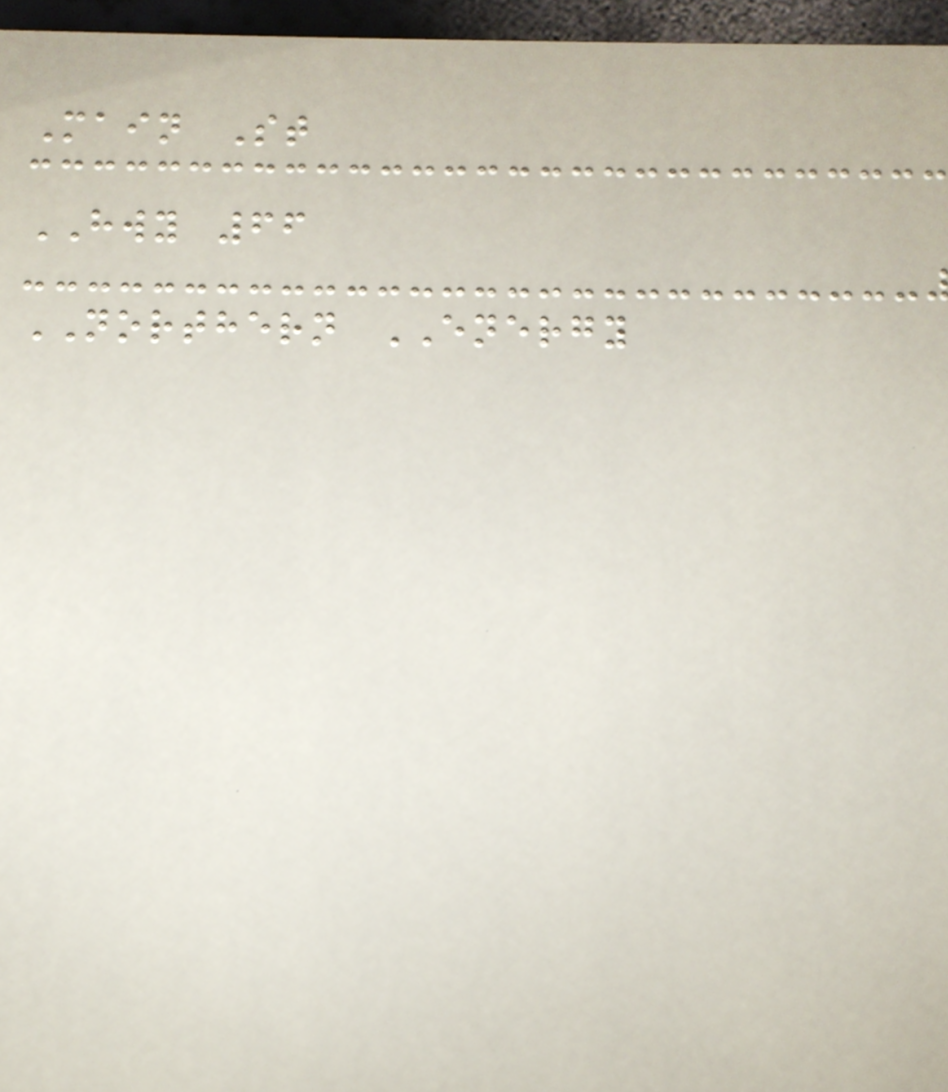Main St
HWY 66
NORTHERN ENERGY
